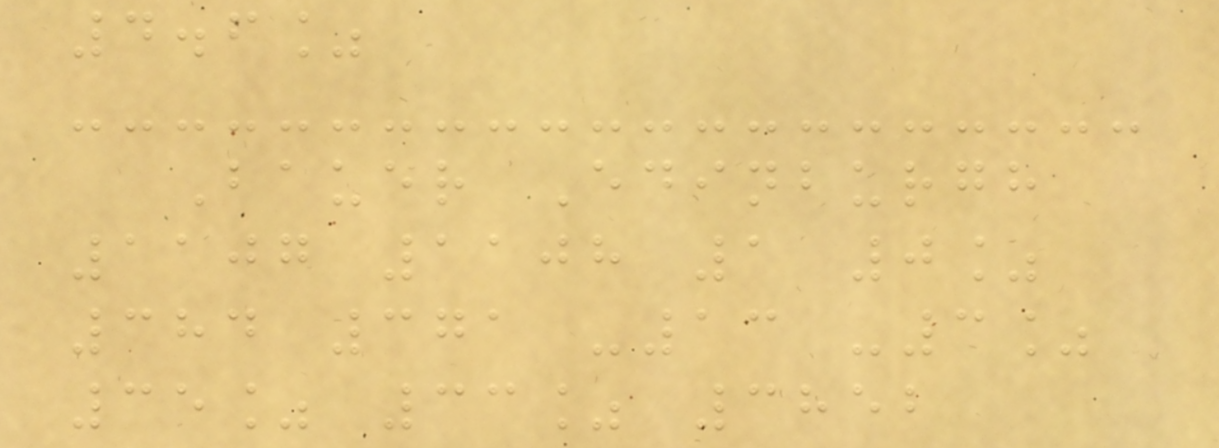4.6%
Bauer Edinburgh
1107 1108 1 0%
384 371 -13 -3%
35% 33% 3852
